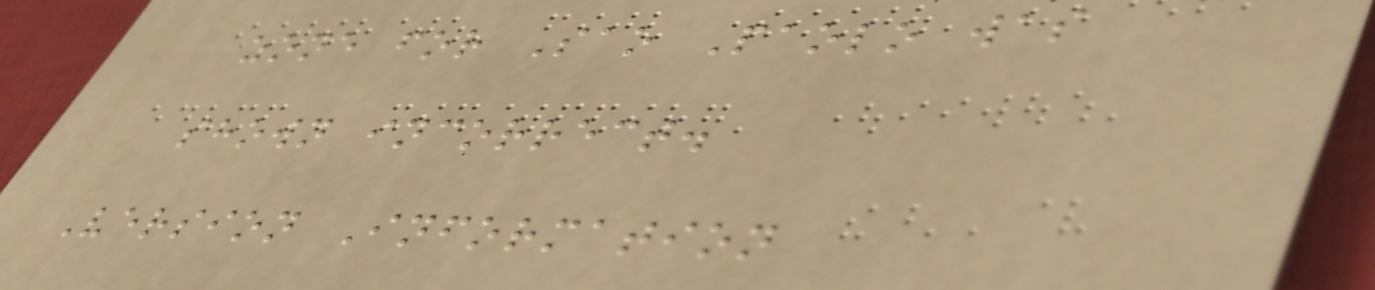zone for Sao Paolo was
shown incorrect.
Version Information
